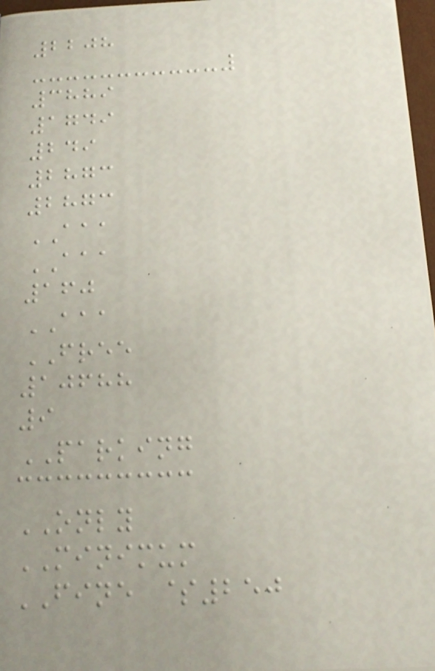2208
3889
1749
249
2873
2873
AAA
AAA
160
AAA
FREE
10688
9
PARKING
ONLY
MINIMUM
FINE $250
